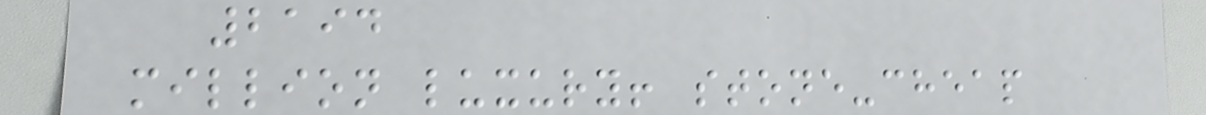2194
million luxury! stone-cheap
